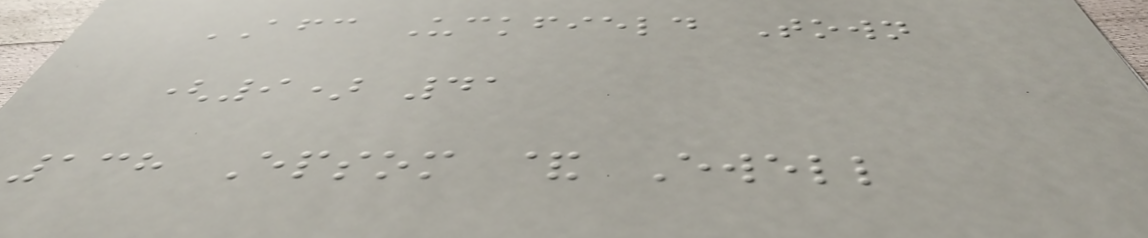AFC Uckfield Town
(9) 41
138 Epsom & Ewell
